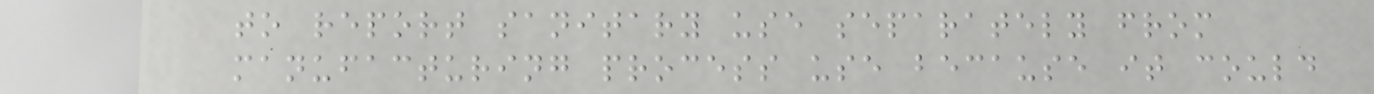to report sanitary use separately from
manufacturing process use because it could
